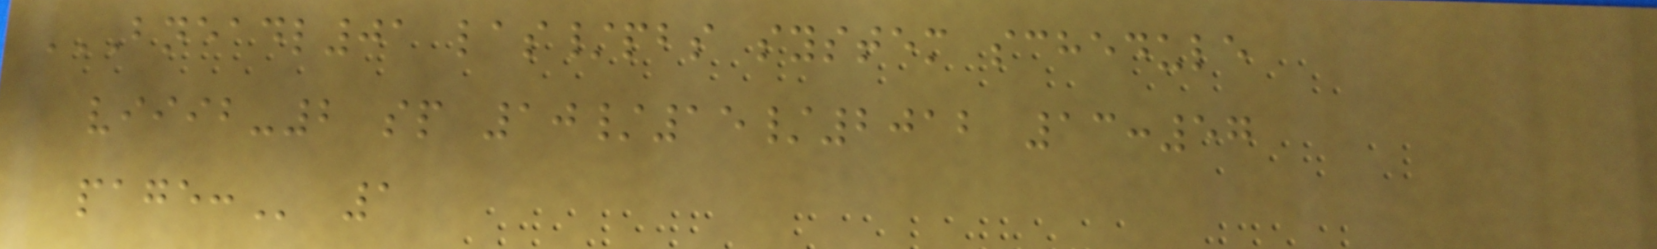BNEADL01 LAS/PBS SYSTEM SCHEDULE
VIIIB-2 SP 10/15/2012 13:57
PAGE: 1
